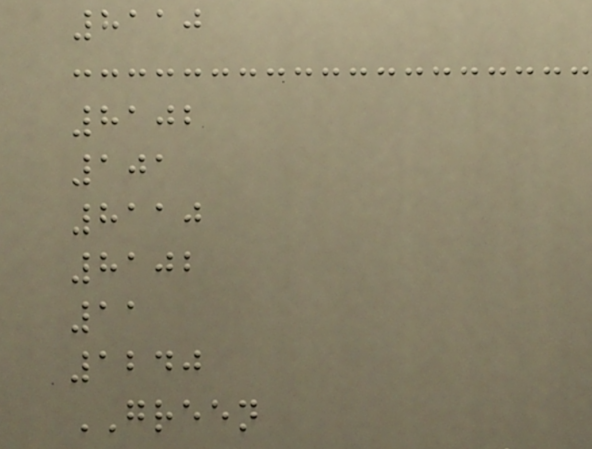8110
8102
101
8110
8102
11
1240
GREEN
